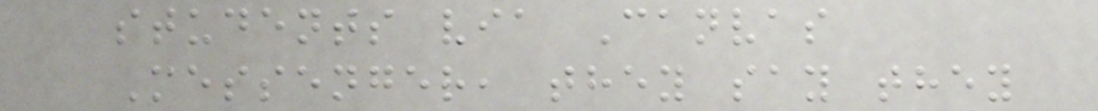students via Canvas
Messenger, they say they
